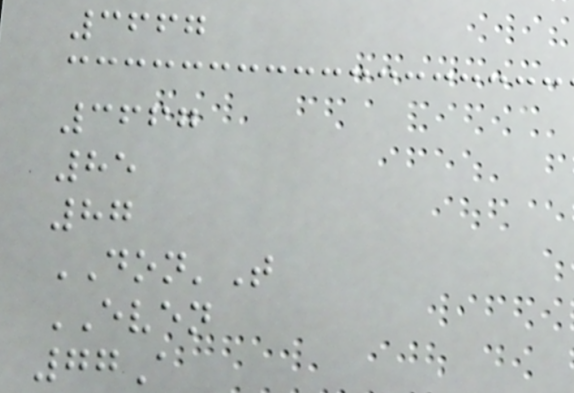3667
3667
85
87
DON'T
EVEN
77A
